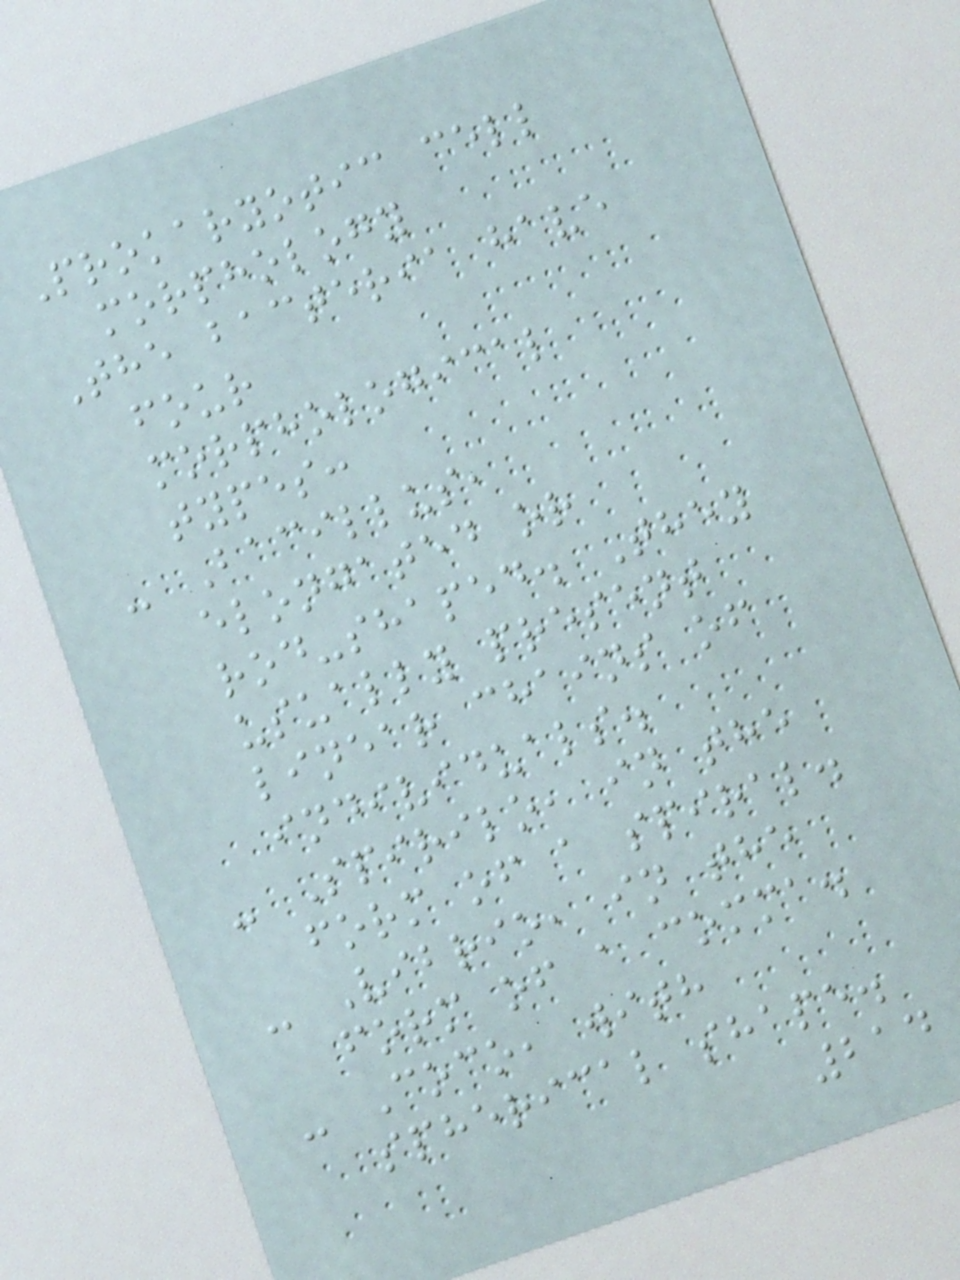Prokaryotic cell
morphology
The bacteria have
four
morphological
types:
- Bacillus,
elongated or
rod-shaped. They
usually present
linear chains of
individuals.
- Spirilo, in the
form of a spiral.
- Vibrio, in the
form of a comma.
- Coco, with
spherical shape.
214
